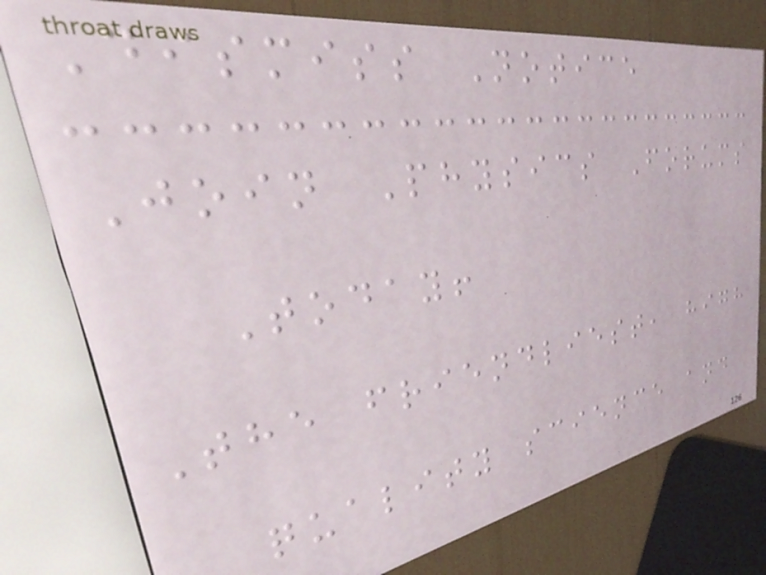Dismiss Notice
Join Physics Forums
Today!
The friendliest, high
quality science and
